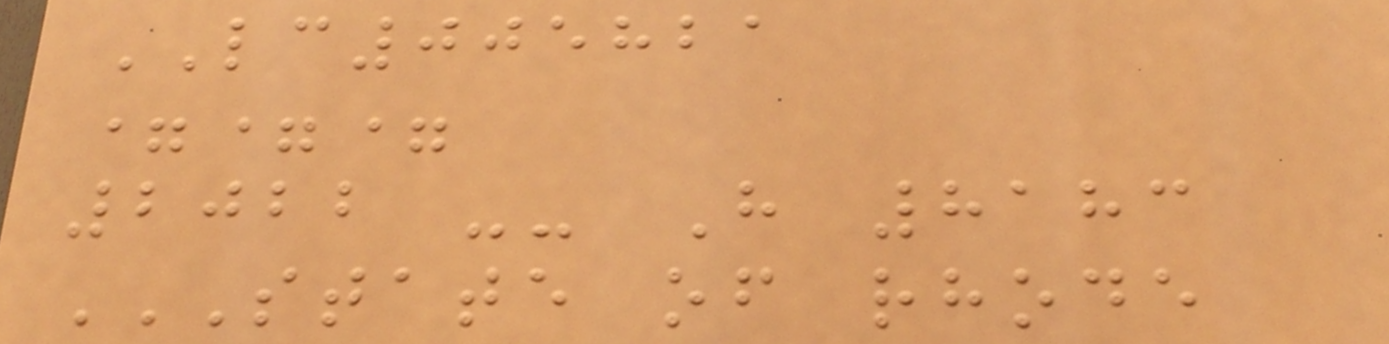LC005821
===
2022 -- H 8183
STATE OF RHODE
